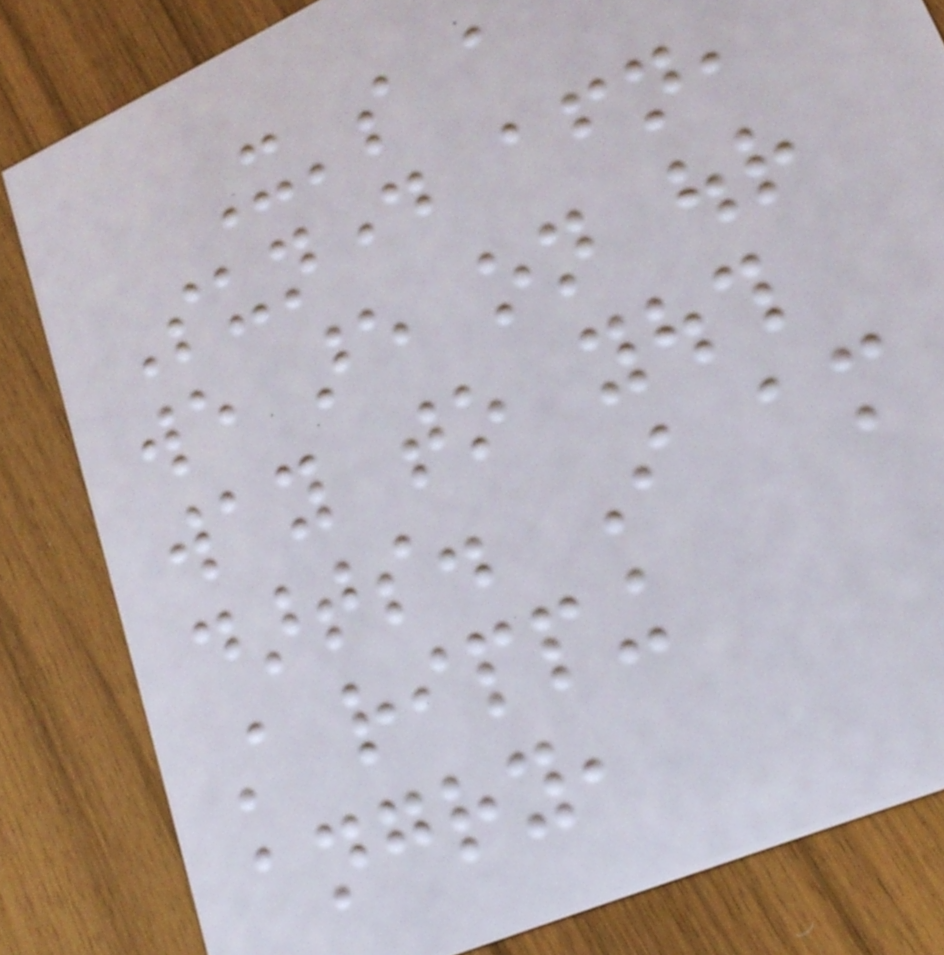It's a
Sunday afternoon,
we are on our
way to youth
darts. I am
still ripping
angry,
